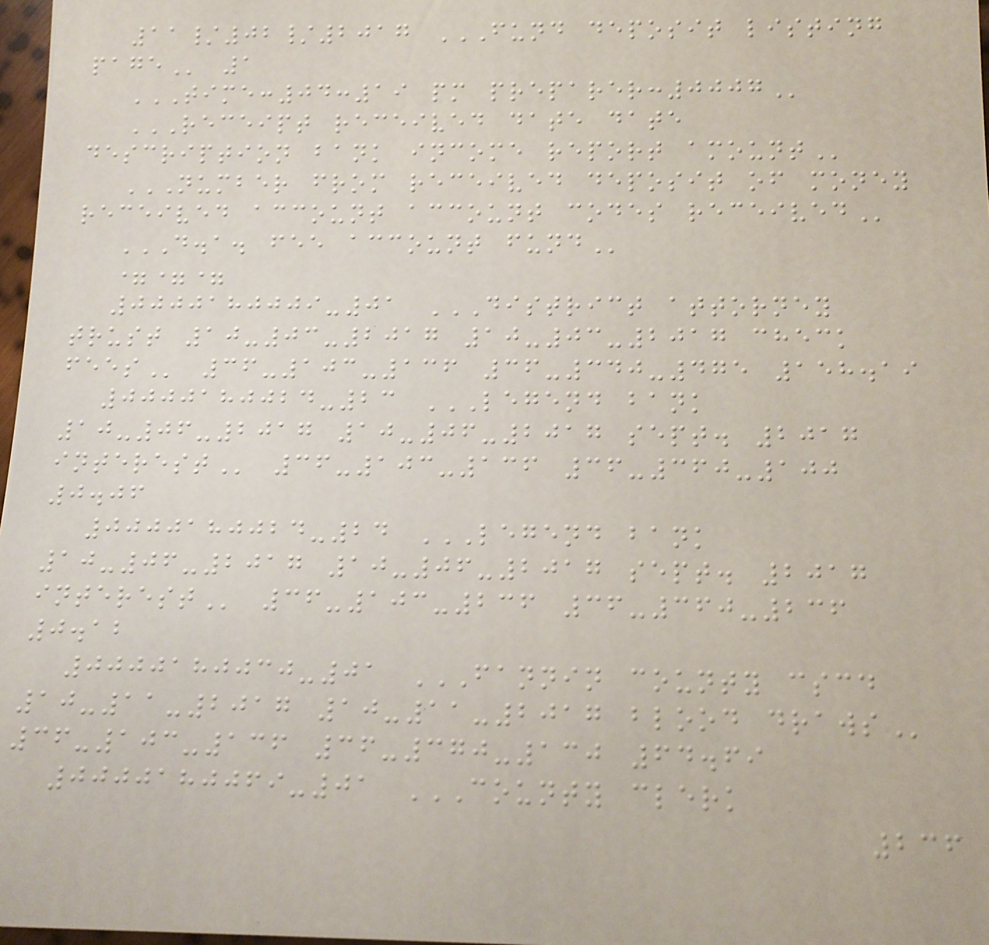11/02/2017 FUND DEPOSIT LISTING
PAGE 1
TIME:04:19 PM PREPARER:0007
RECEIPT RECEIVED DATE DATE
DESCRIPTION BANK INCOME REPORT AMOUNT
NUMBER FROM RECEIVED DEPOSIT OF MONEY
RECEIVED ACCOUNT ACCOUNT CODES RECEIVED
D.A. FEE ACCOUNT FUND
===
0000180009-01 DISTRICT ATTORNEY
TRUST 10-03-2017 10-03-2017 CHECK
FEES 36-103-136 36-340-475 158.19
0000180024-23 LEGEND BANK
10-06-2017 10-06-2017 SEPT. 2017
INTEREST 36-103-136 36-360-100
0.06
0000180024-24 LEGEND BANK
10-06-2017 10-06-2017 SEPT. 2017
INTEREST 36-103-236 36-360-236
0.12
0000180030-01 FANNIN COUNTY CSCD
10-11-2017 10-11-2017 BLOOD DRAWS
36-103-136 36-370-130 64.69
0000180069-01 COUNTY CLERK
236
